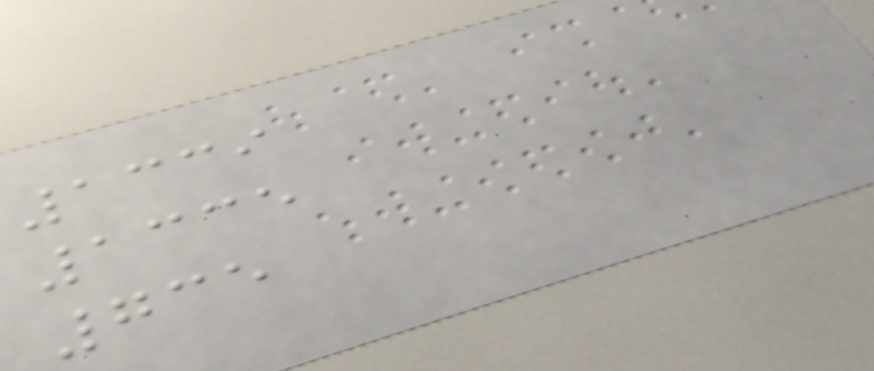1339
1335
735
